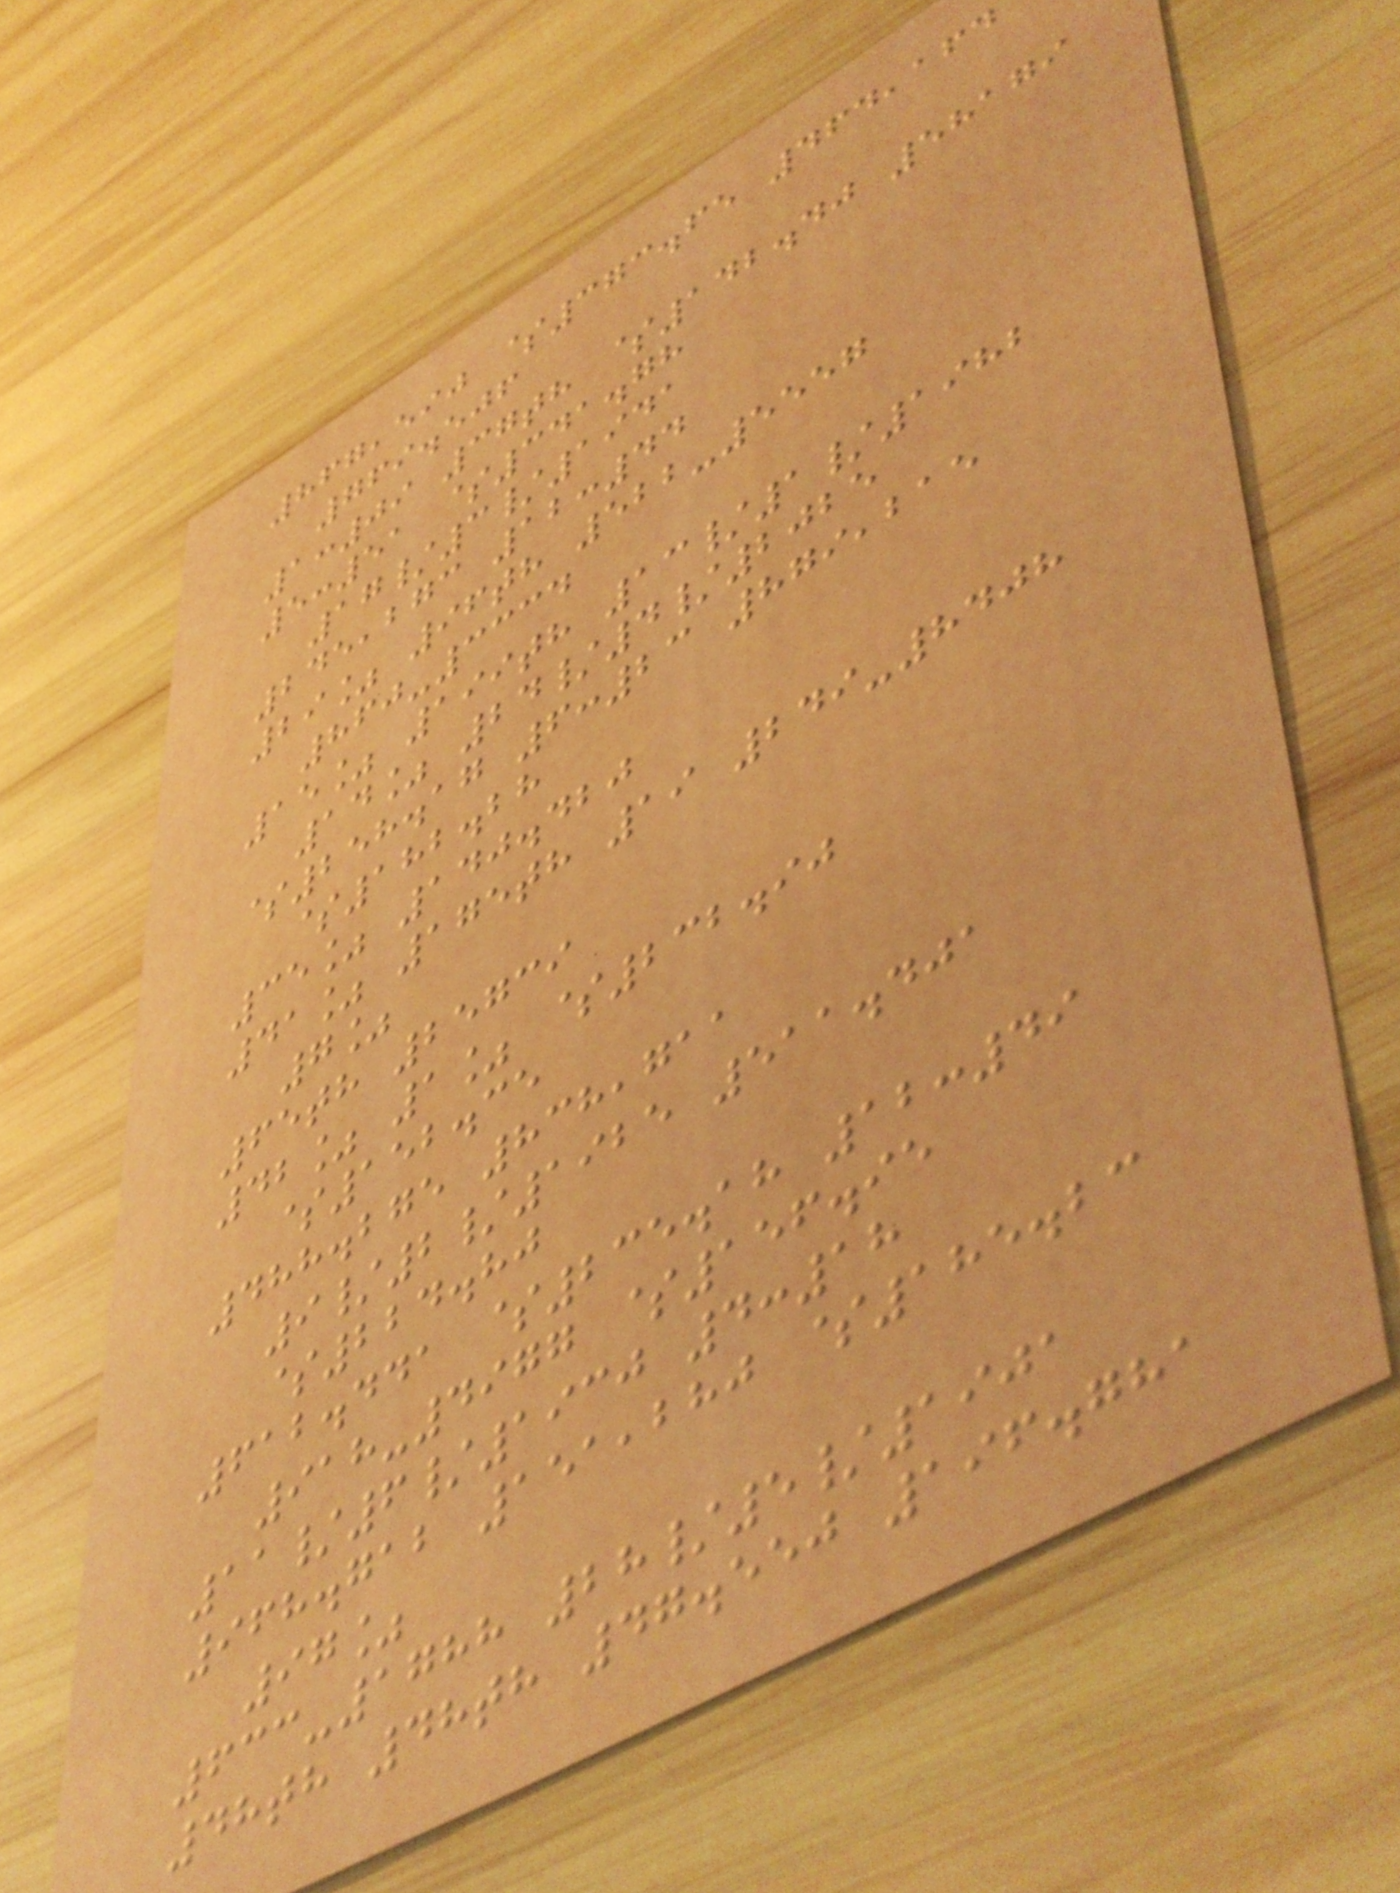867,590 $373.65 464,164
769.506
1:09 37th $142.40 58179
5:51 $341.78
17/3/1941
245,273 12:44
29% 96th 522-5557
860-3334
15% 199th 13/1/1982
14% 24/4/2025
$258.17 6:23 879,215
$182.28
35% 140.420
41% 175th 19 249-8408
7%
65th 25739
42% 1% $232.90
$152.35
488.275 838,711
9/2/1925 511.401
$224.80
612.441 $235.18 12:49
918-4977 $156.95
11/6/1930 4:18
968.712 151,280 $185.23
97%
633-1788 28/5/1901
48th 48th 47.550 196.781
